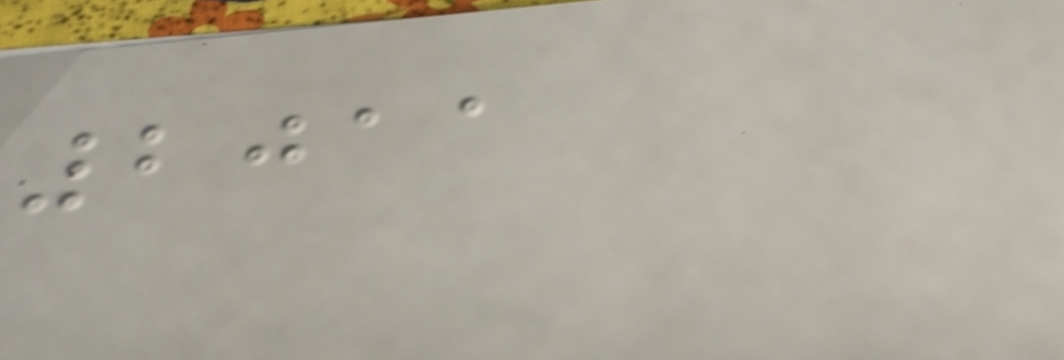2011
